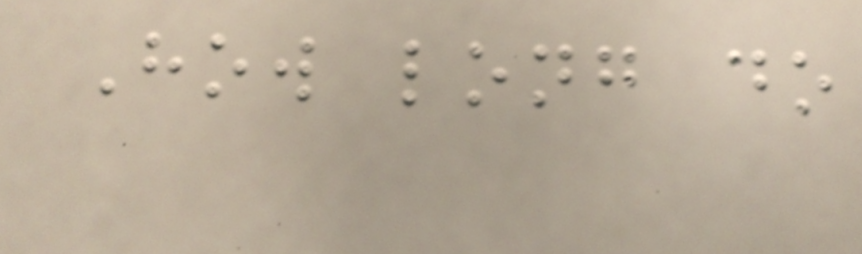How long do
